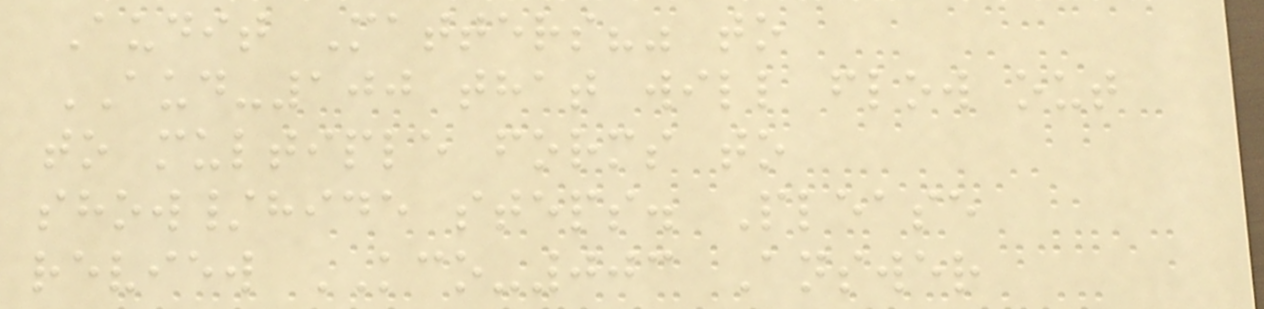Audit Matters?" to
AUD-100 that will flow out
to multiple forms to
show/hide steps. Please
review KCO-003 Answer
